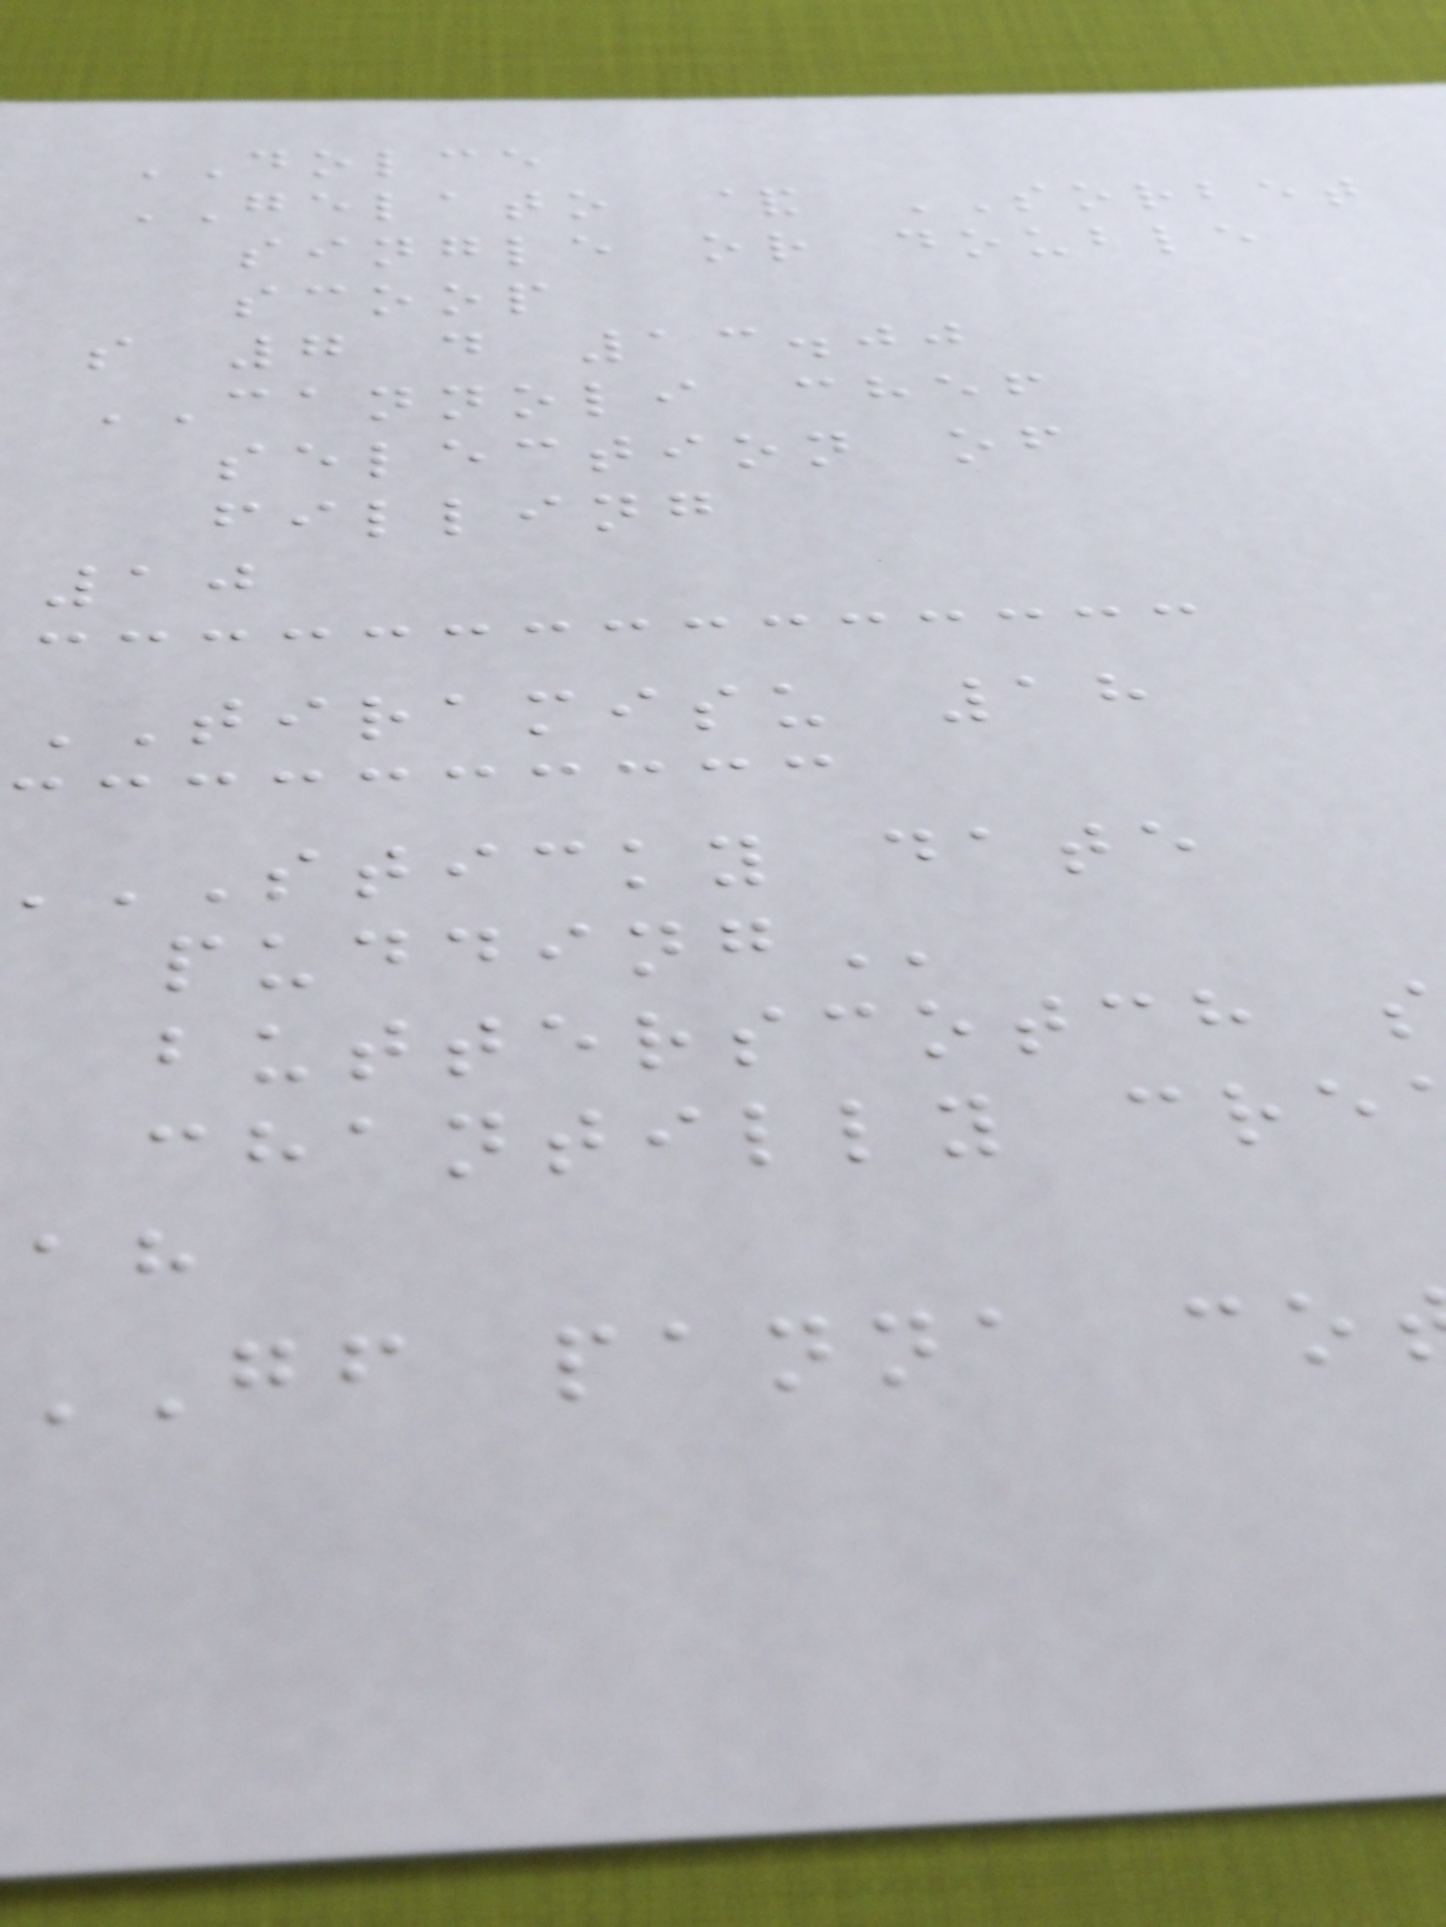DOLCE
GELATO & SORBET
single or double
scoop
s 7 d 13.00
CANNOLI chef
selection of
filling
10
TIRAMISU 18
STICKY date
butterscotch s
chantilly cre
GF panna
